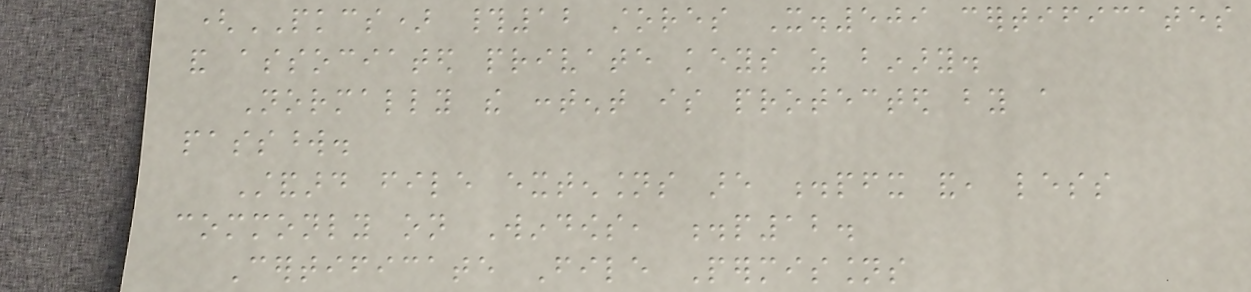(PKCS) #12 stores X.509 certificates
and associated private keys as binary.
Normally the content is protected by a
password.
Standard file extensions are .pfx and, less
commonly on Windows, .p12.
Certificate File Permissions
